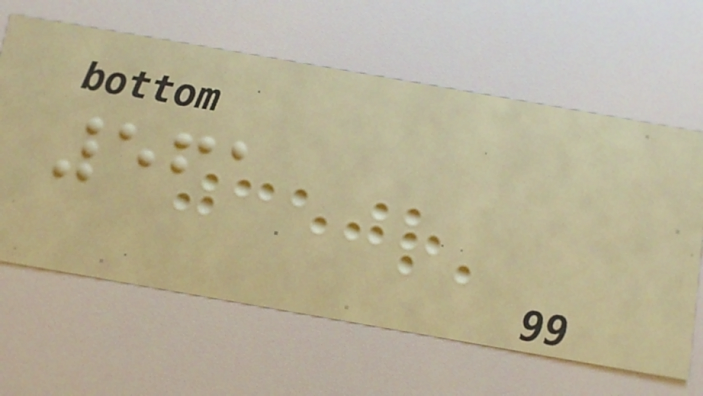561
